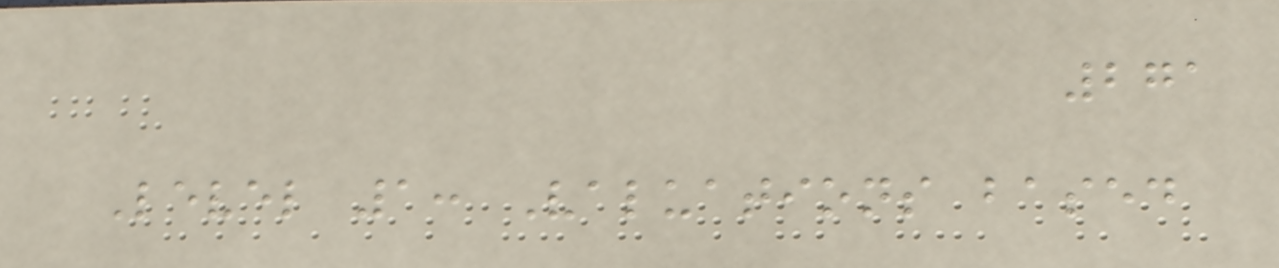271
Level 1: Valuations based
